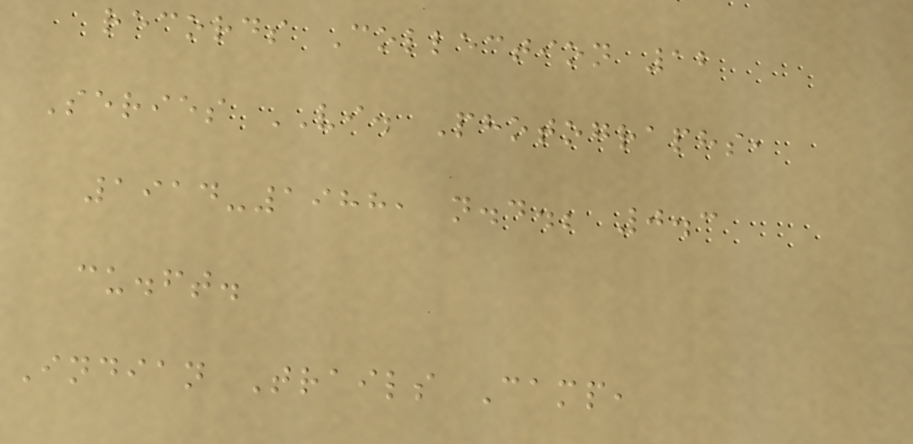records Collection 12
Series VI. Photographs,
1914-1988, n.d.; 0.3
cu.ft.
Indian Trails Camp,
